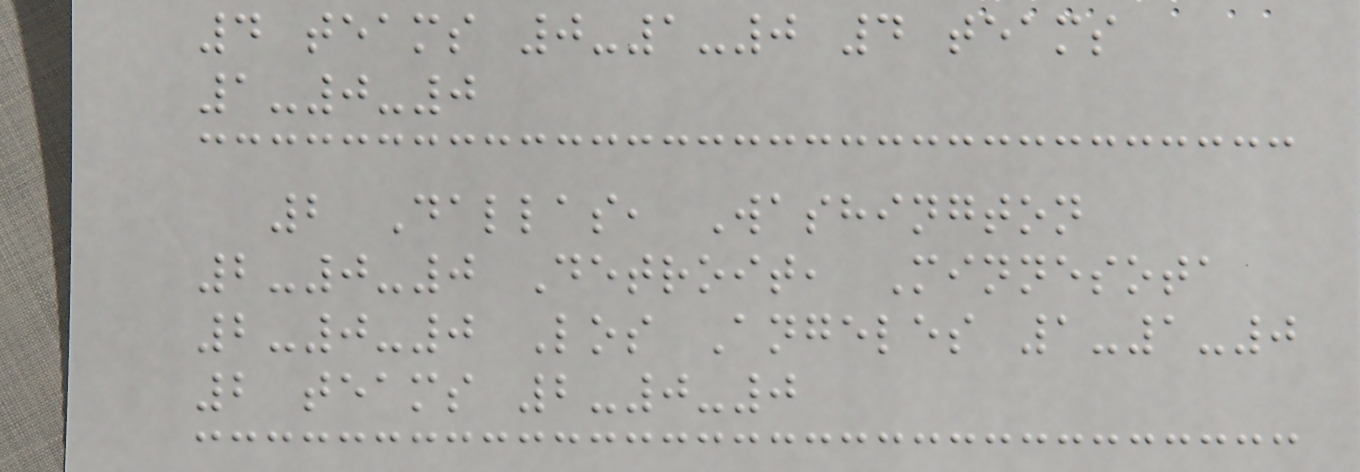4 teams 0-1-0 4 teams
1-0-0
2 Dallas, Washington
2-0-0 Detroit, Minnesota
2-0-0 Los Angeles 1-1-0
2 teams 2-0-0
